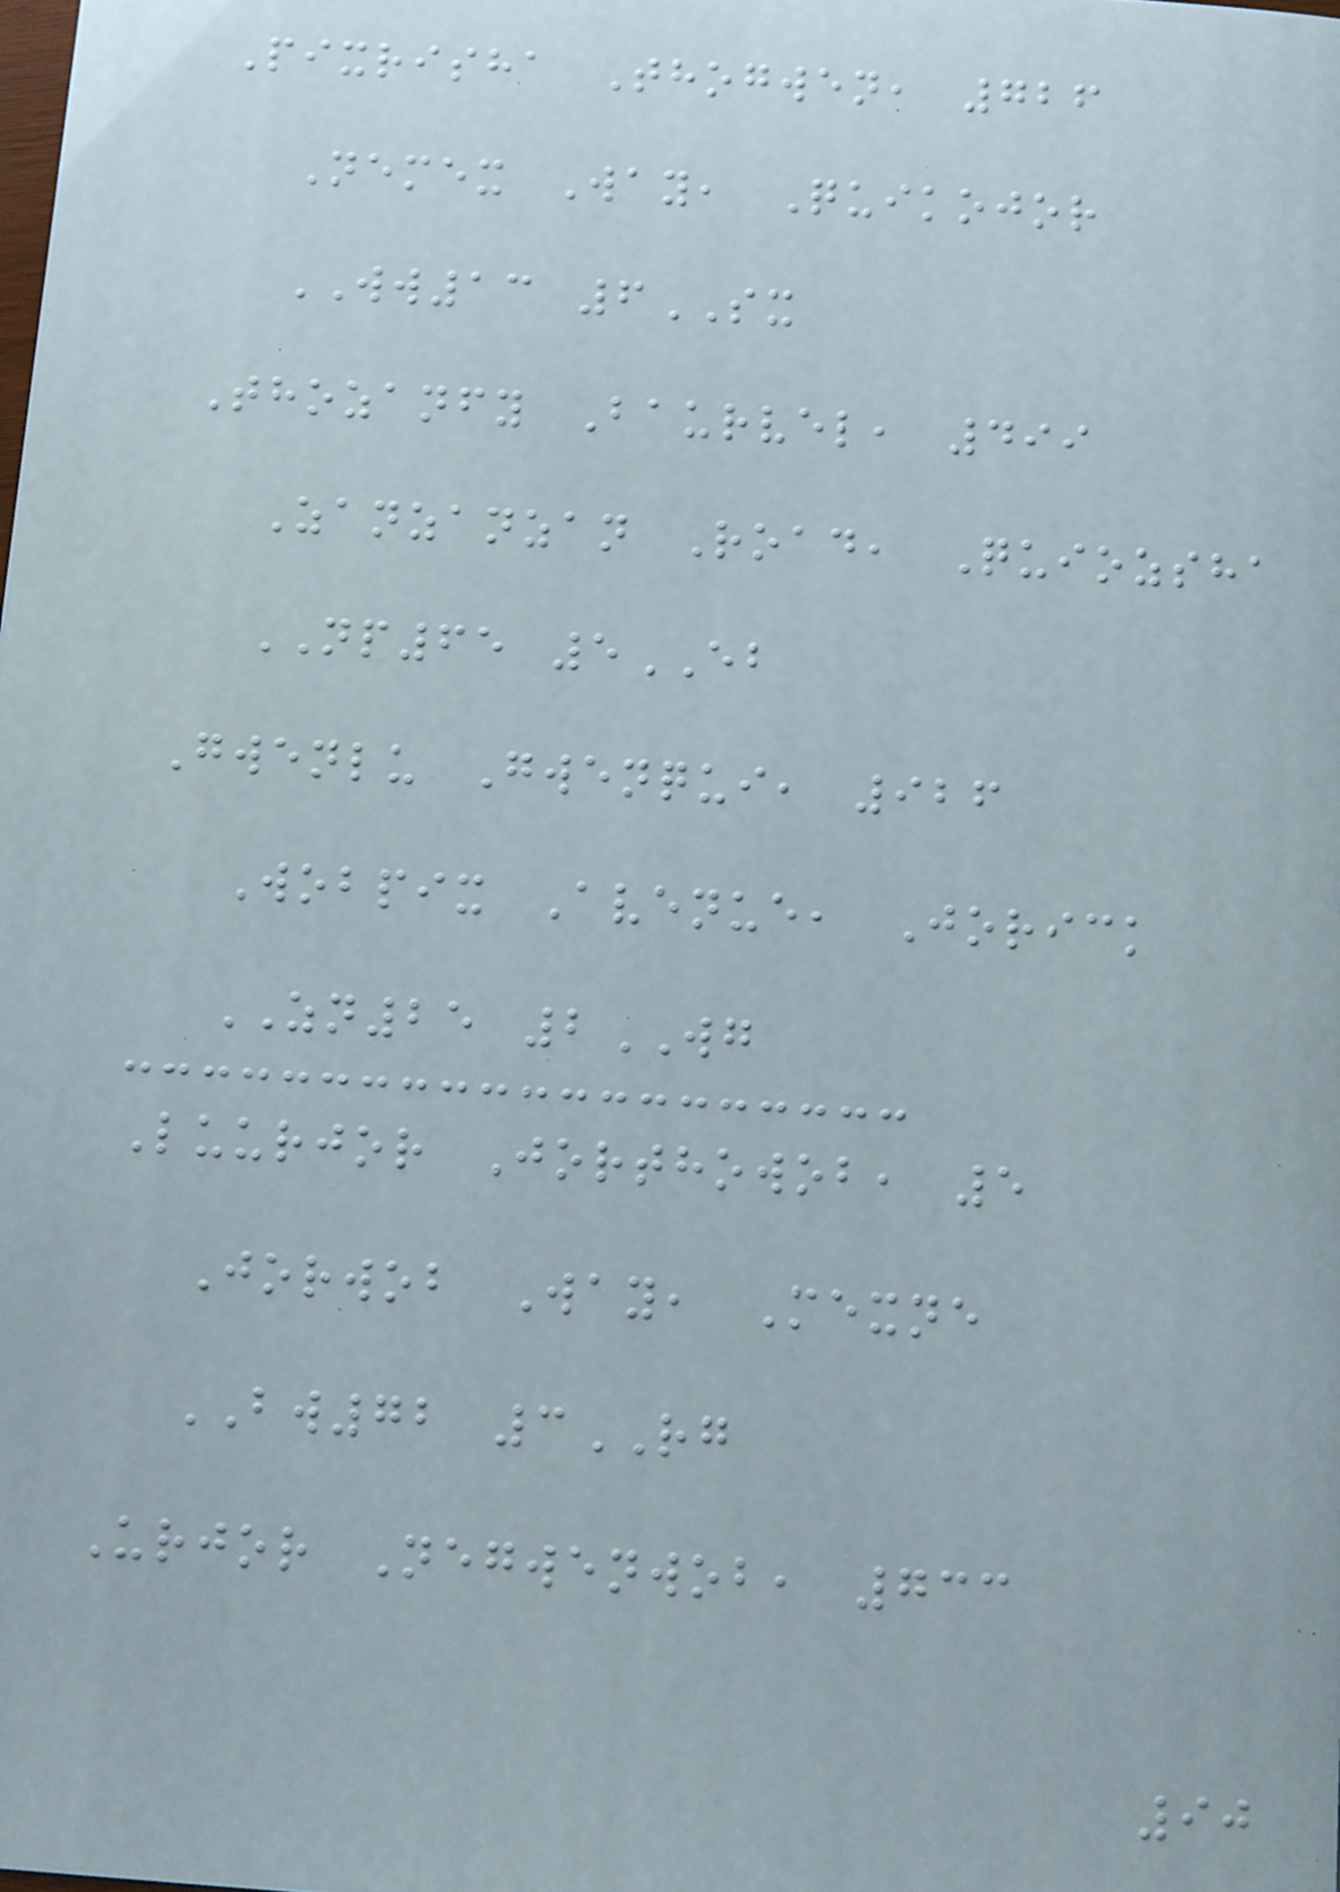Pixrisha Thogwen, 726
Nemex Way, Quikojor
WW13 6SX
Thozanfy Baurvel, 499
Zanzanzan Road, Quiozsha
NP65 5EB
Gwenlu Gwenqui, 926
Wobpix Avenue, Jorick
ZN25 2WG
Luurjor Jorthowob, 5
Jorwob Way, Mexne
BW72 3RG
Urjor Negwenwob, 733
90
